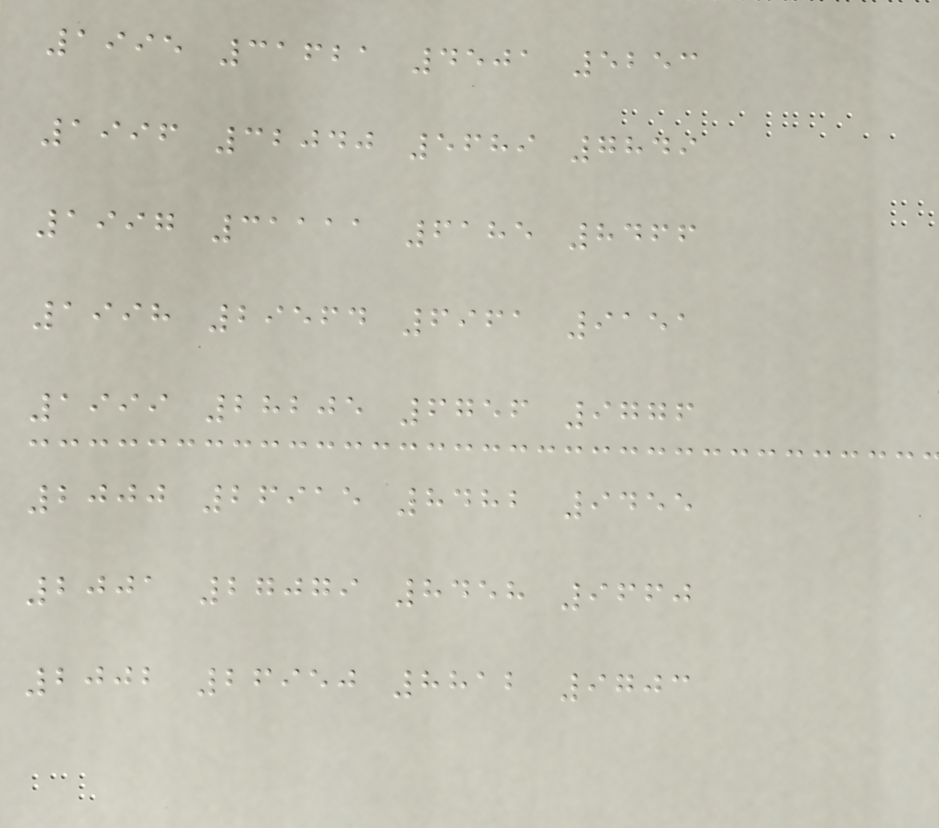1995 31621 4501 5253
1996 32040 5689 7849
1997 31111 6185 8466
1998 29564 6961 9151
1999 28205 6756 9776
2000 26915 8482 9455
2001 27079 8458 9660
2002 26950 8812 9703
